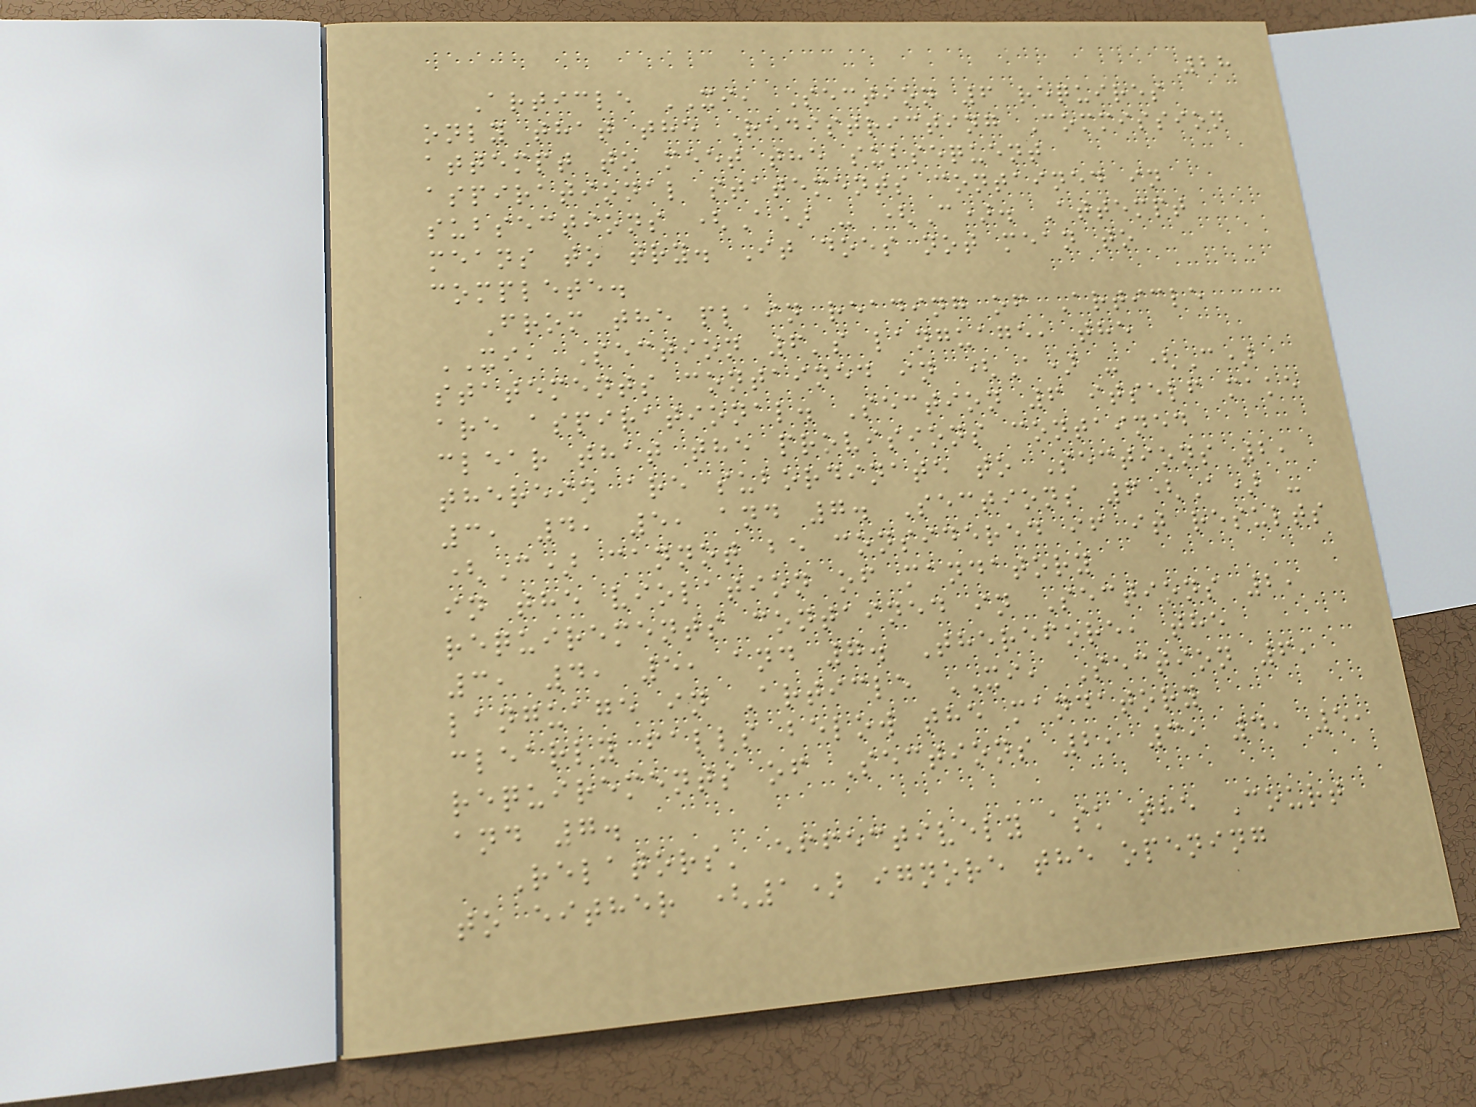28
Article XI, Section 6 requires
only that the Redistricting Commission
attempt to meet the subsequent
aspirational statements contained in
subsections (A) - (C). Attempt
means to try. It does not mean to
complete.
From the plain reading of Article
XI, Section 6's language, the
statements contained in (A) - (C)
are aspirational. Section 6 itself make
clear that the provisions contained
therein are subordinate to Sections 2,
3, 4, 5, and 7. Sections 6(A) -
(C) cannot be considered if it results
in the violation of mandatory
requirements contained in Sections 2,
3, 4, 5, and 7. Therefore, the
language in Article XI, Section 6,
clearly falls below the mandatory
requirements of Sections 2, 3, 4, 5,
and 7.
Relators' effectively ask the Court
to either (1) ignore the opening
